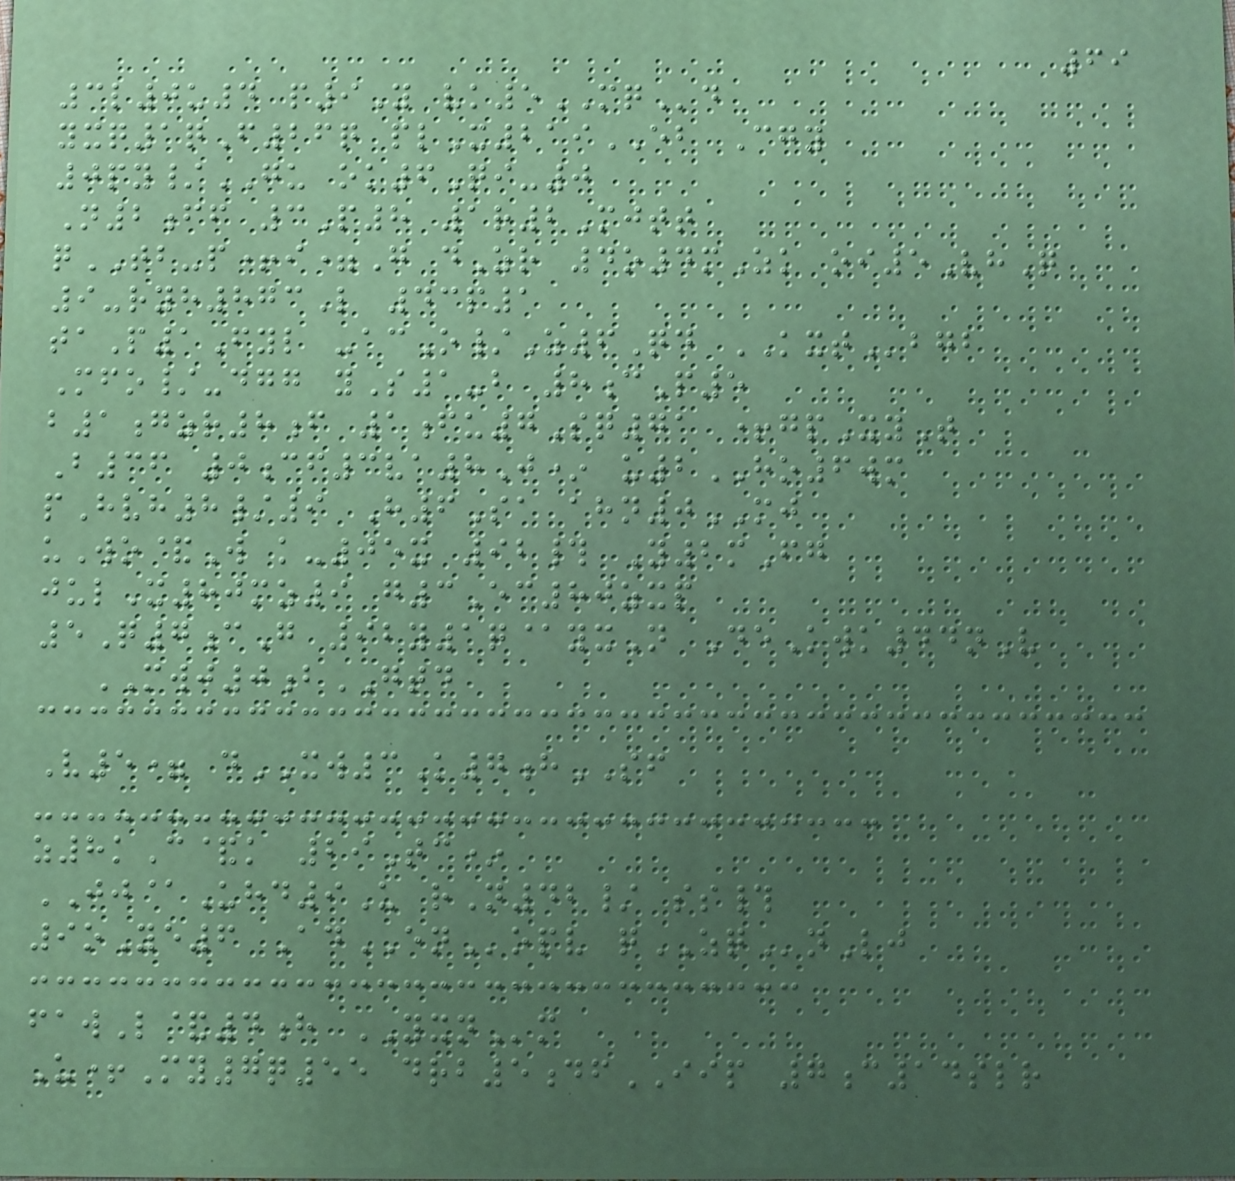69
3l0u4 p9Y vk5MQd
yxq1qF26q plX219EB Cgy
0py/GU ok6Qi-0
N2ff 3P8 1r2Mjtt
qTB-p+i=G dZr 4o4mZk oi5VhQ
9-ryh873L 43p1
taP1Fyl -acO/Z6Qd KXTbgb
Mfo/-dgg yS1-b 8cP5
b1gzr8f 1fu7Sq71 +gpXyT
B36 0cf3va8J* u2HO6wm
pHvh8/9 H6Sa ahn0MJ
uWo&W k-05x 92# Y2mFg
julX80mz9 g3Ec80zxp
5Q7cG 92y1q@yxN DeKwk44nV
MWJ0bGTD
V5= dXW3K7hSF
z8kC&k 29Tc*
JJ@Uhd9U rN42/ ss#
9oYe6 AdENopv qZQnLj
fawL&4h YXNm
U+My7q55 drb5dfIIP 7c14slr
